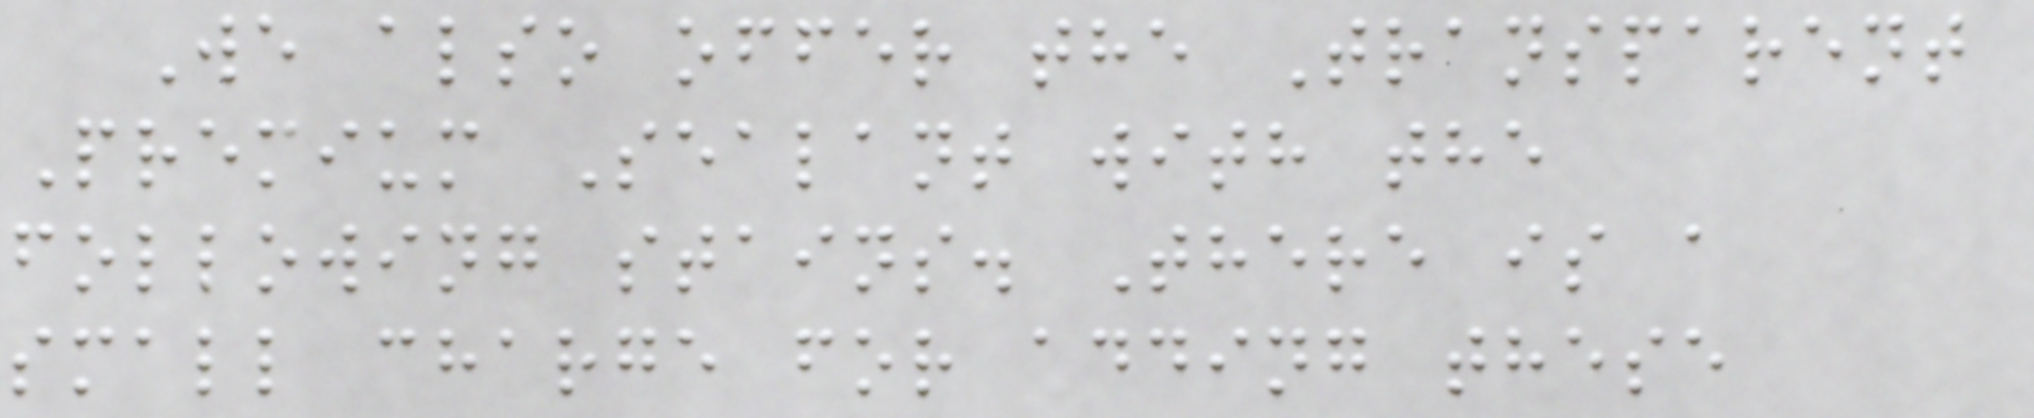We also offer the Transparent
Premium Sealant with the
following stains. There is a
small charge for adding these
